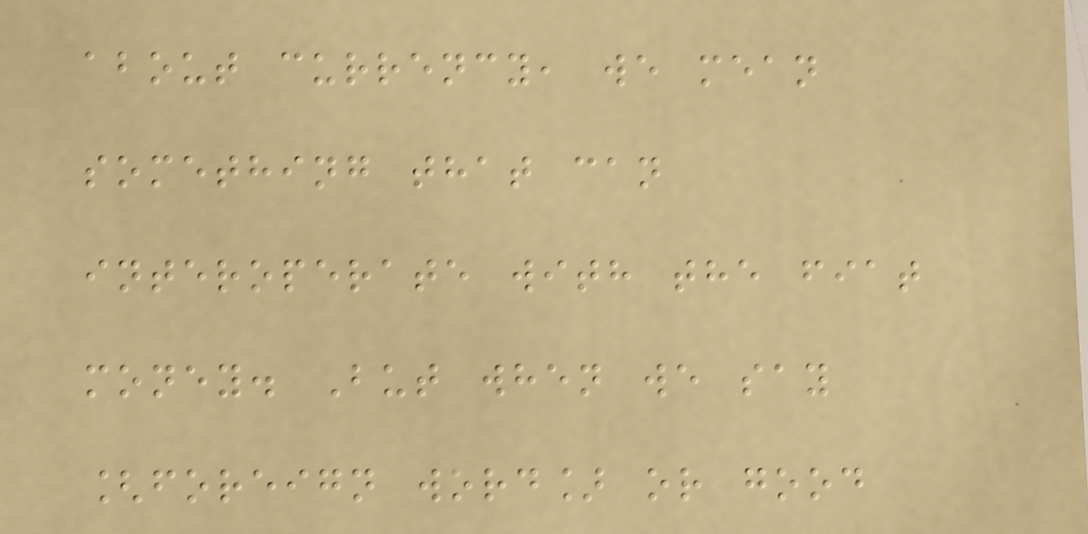about currency, we mean
something that can
interoperate with the fiat
money. But when we say
[foreign word] or good
